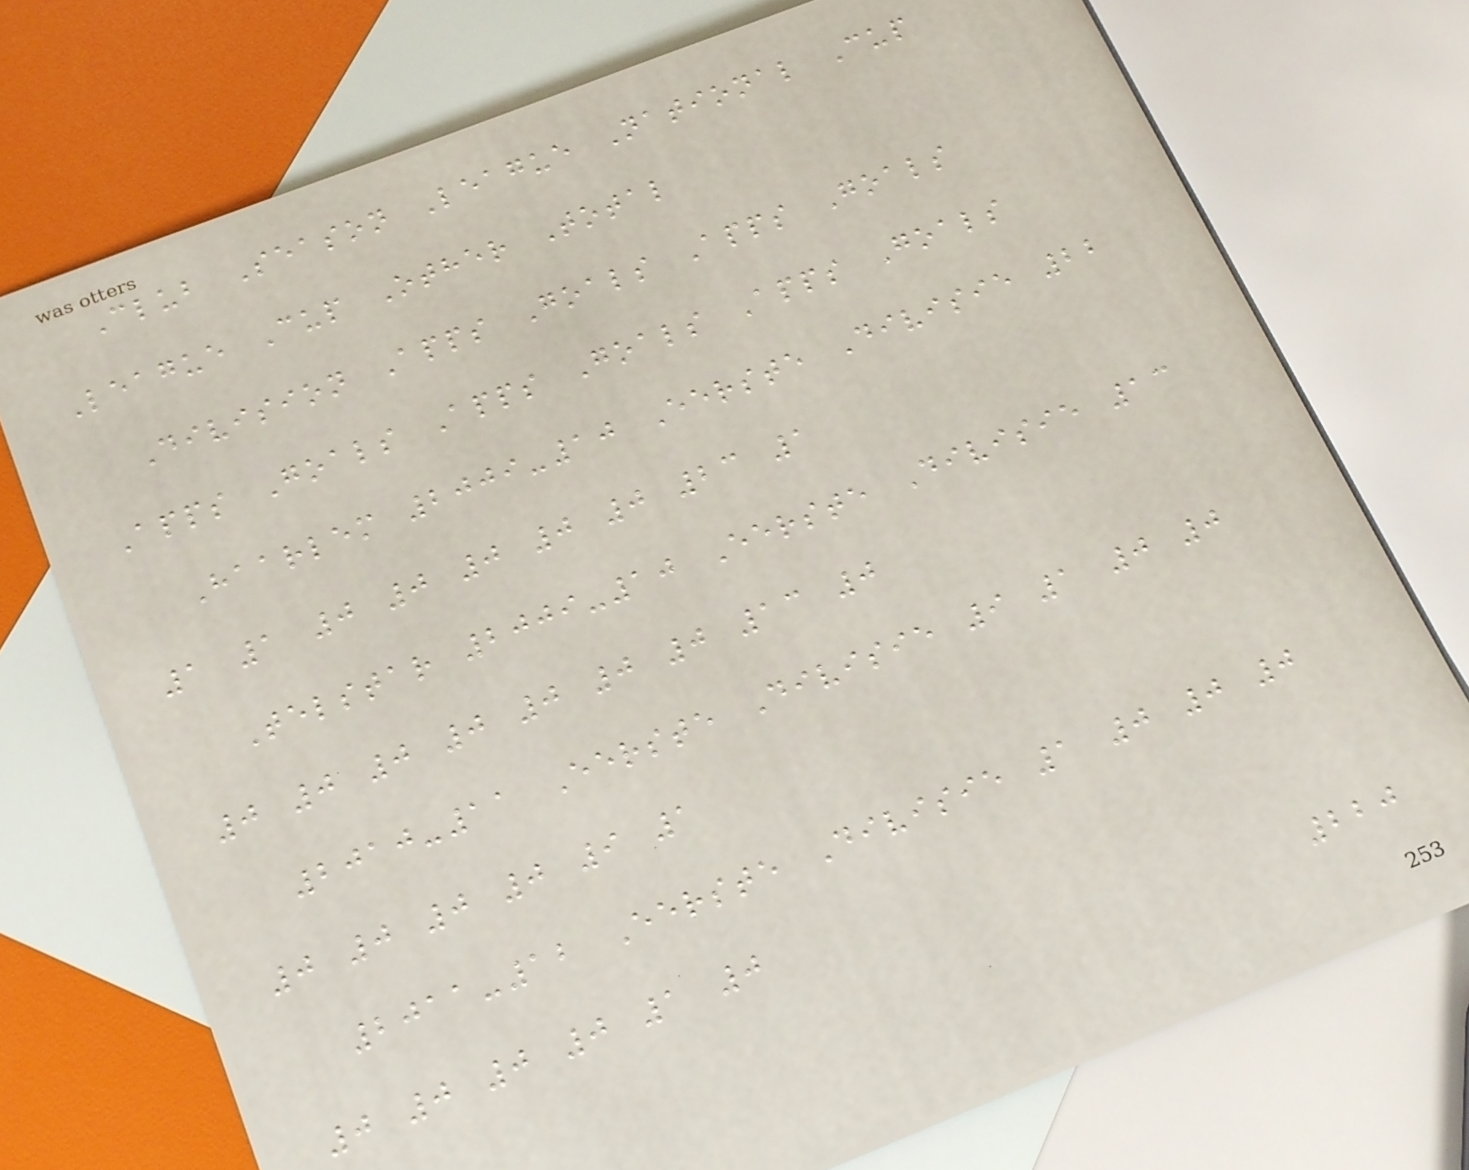Club Season League National Cup
League Cup Other Total
Division Apps Goals Apps Goals
Apps Goals Apps Goals Apps Goals
Haarlem 2009-10 Eerste Divisie 22
1 1 0 0 0 0 0 23 1
Telstar 2009-10 Eerste Divisie 13
0 0 0 0 0 0 0 13 0
2010-11 Eerste Divisie 9 1 0 0
0 0 0 0 9 1
2011-12 Eerste Divisie 1 0 0 0
0 0 0 0 1 0
220
